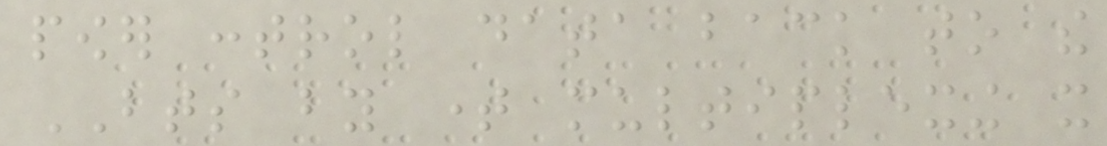power control data back to the
BTS by time multiplexing it
